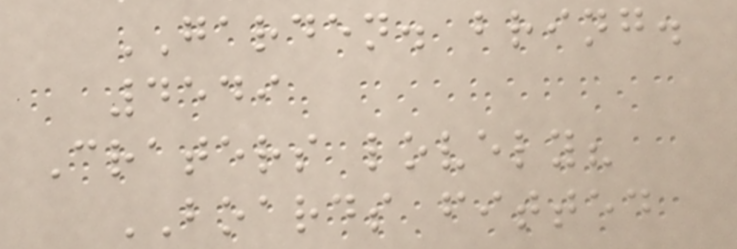GARDEN. bring.
4549
Craters lovely?
BOARDS fitted
